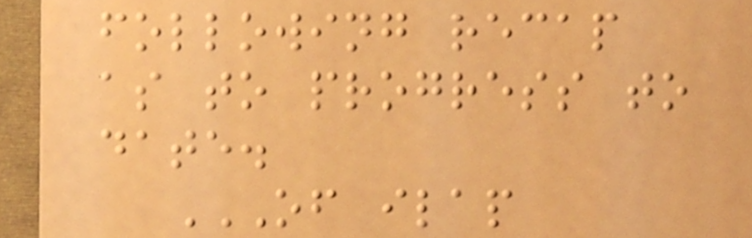following recap
as to progress to
date.
OF ILAP
